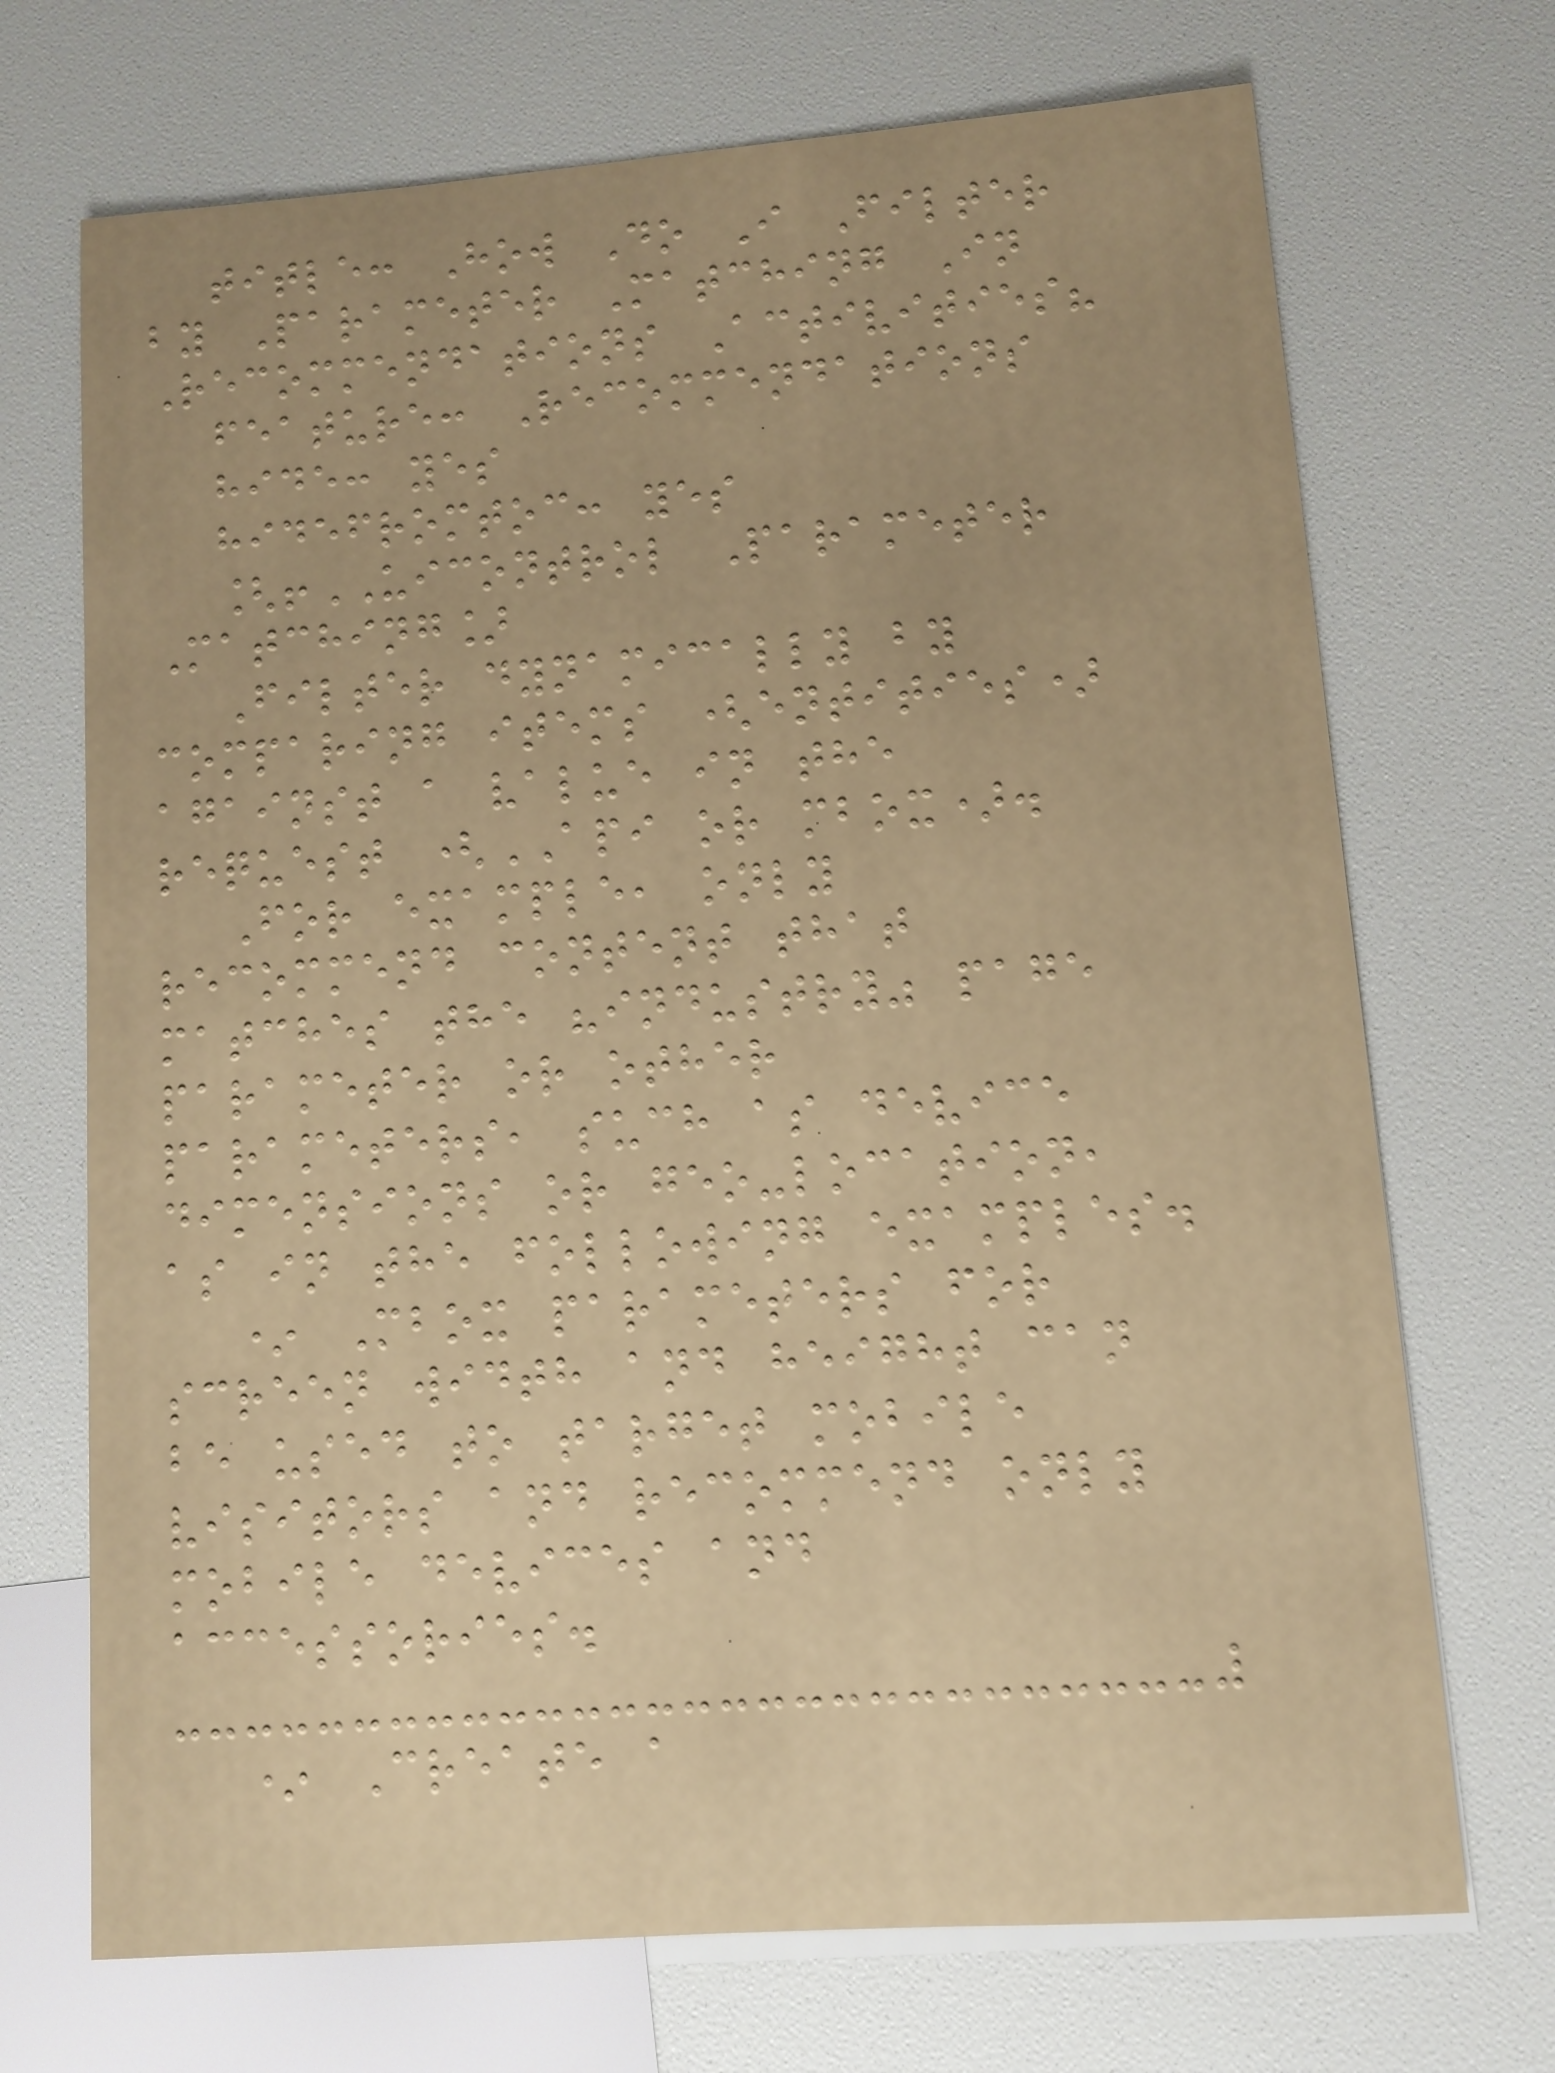title: How Do I Filter
by Parameter Matching In
Recommendations Activities?
feature: Recommendations
hide: yes
hidefromtoc: yes
[!UICONTROL Parameter
Matching]
Filter dynamically by
comparing items (entities)
against a value in the
request (API or mbox).
For example, only
recommend content that
matches the "industry" page
parameter or other
parameters, such as device
dimensions or geo-location,
as in the following examples.
* Mbox parameters for
screen width and height can
be used to target mobile
visitors and recommend only
mobile devices and
accessories.
* Create a
